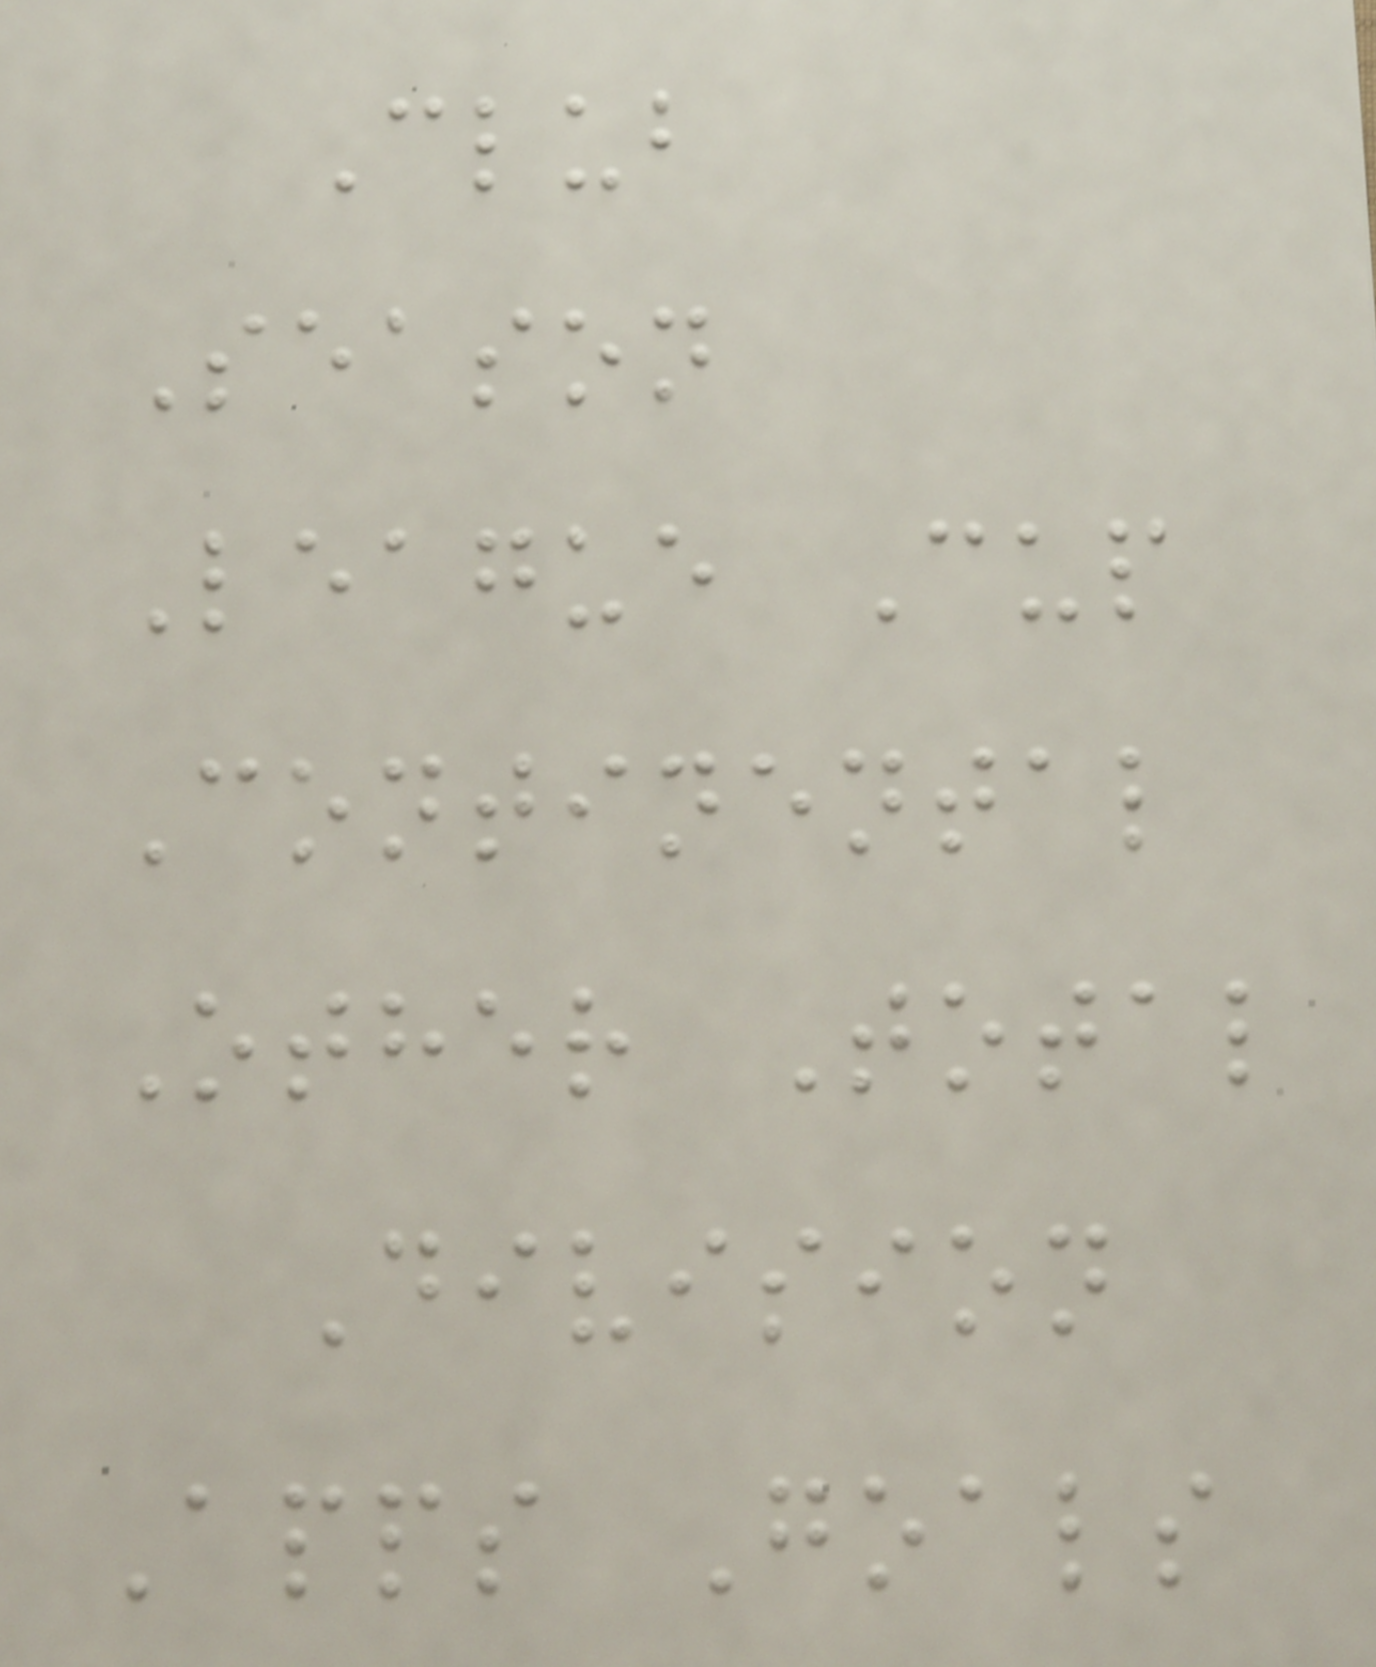Club
Season
League Cup
Continental
Other Total
Division
Apps Goals
